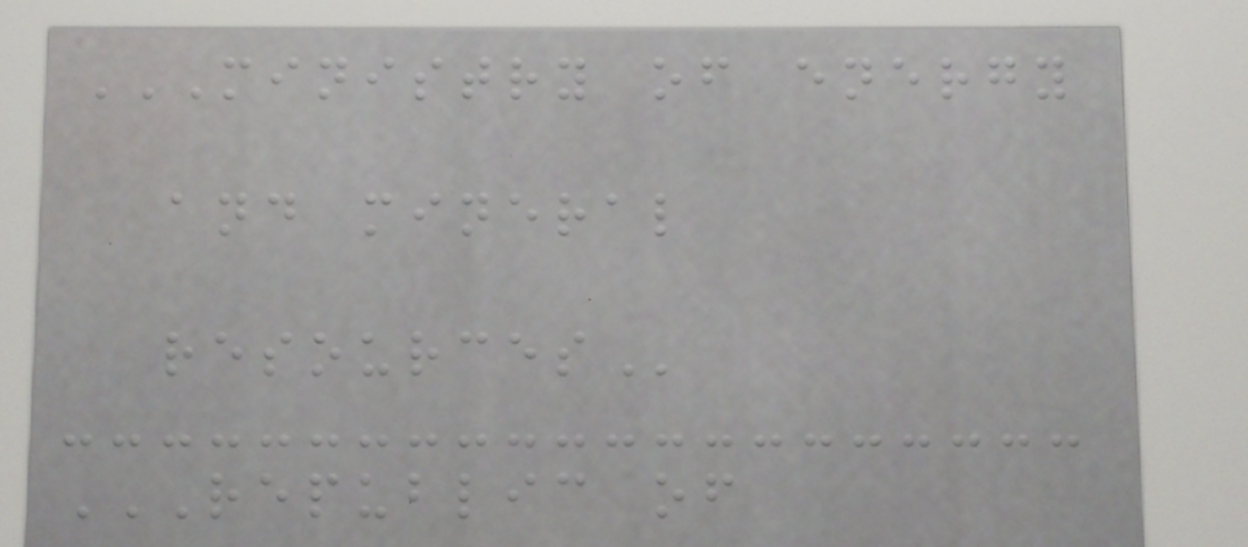MINISTRY OF ENERGY
AND MINERAL
RESOURCES
REPUBLIC OF
